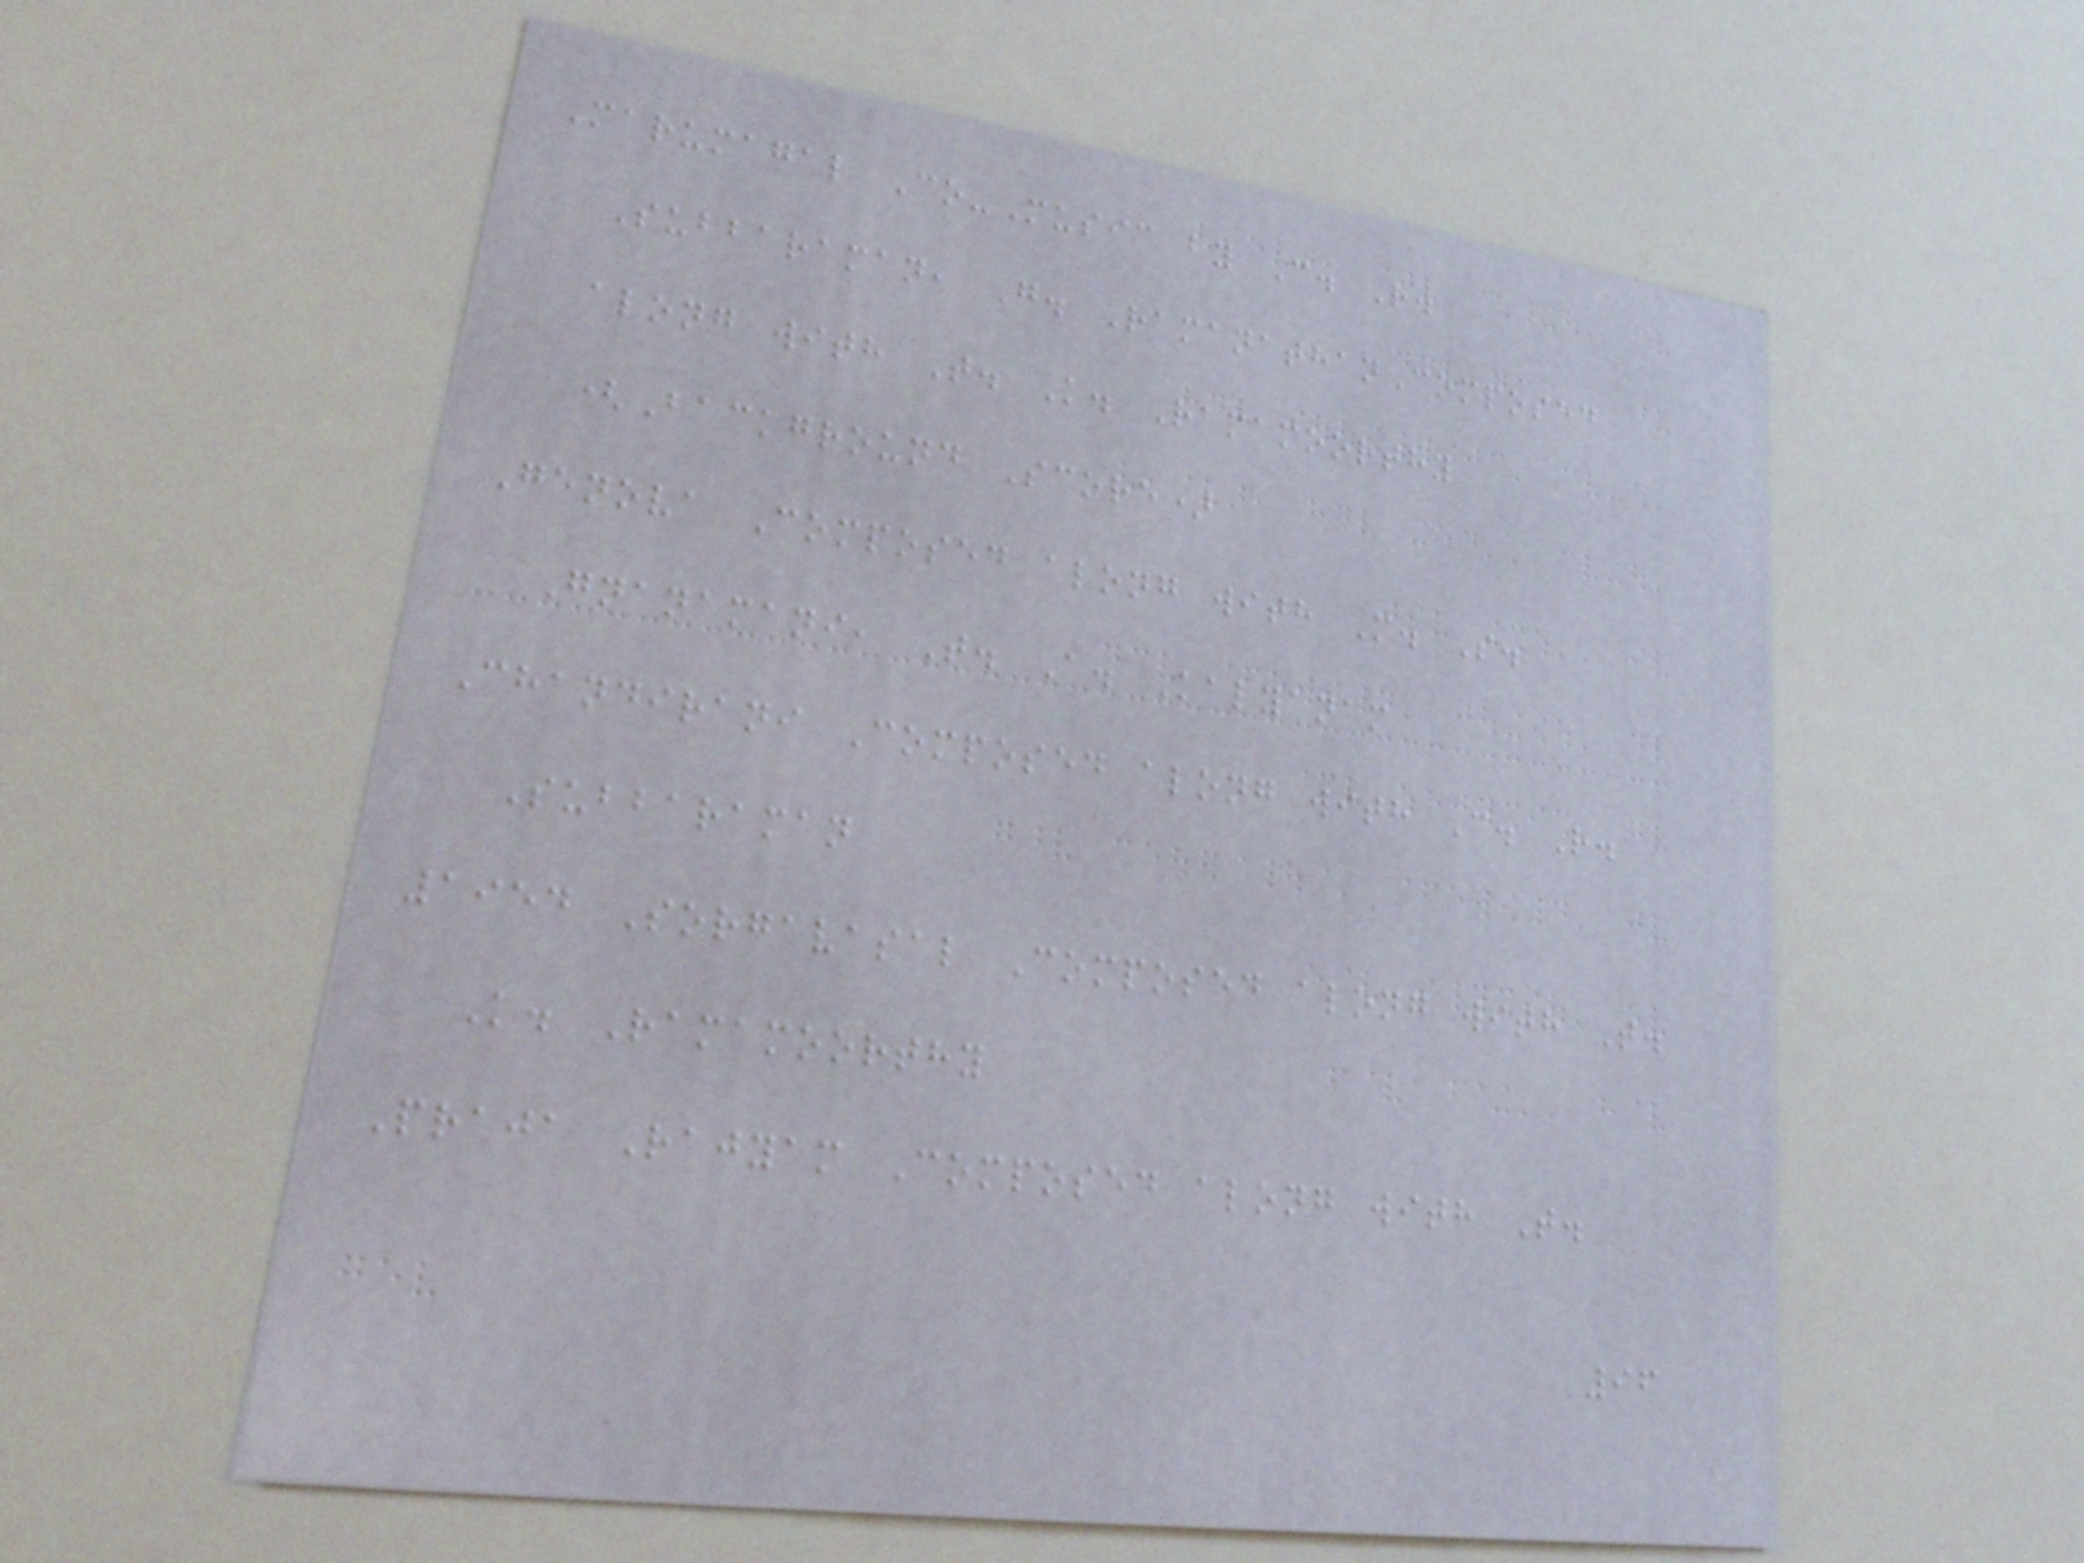Marumagal Co-Music by C. R.
Subbaraman, G. RamanathanComposed
along with T. K. Ramamoorthy
(Background Score)
Genova Composed along with M. S.
Gnanamani, T. A. Kalyanam
Chandirani Composed along with C. R.
Subbaraman
1954 Sorgavasal Composed along with T.
K. Ramamoorthy
Praja Rajyam Composed along with T.
96
